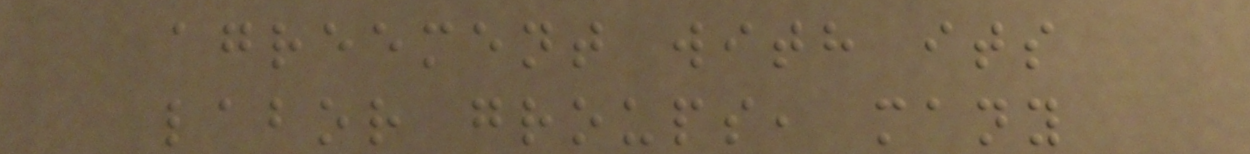agreement with its
labor groups, many
